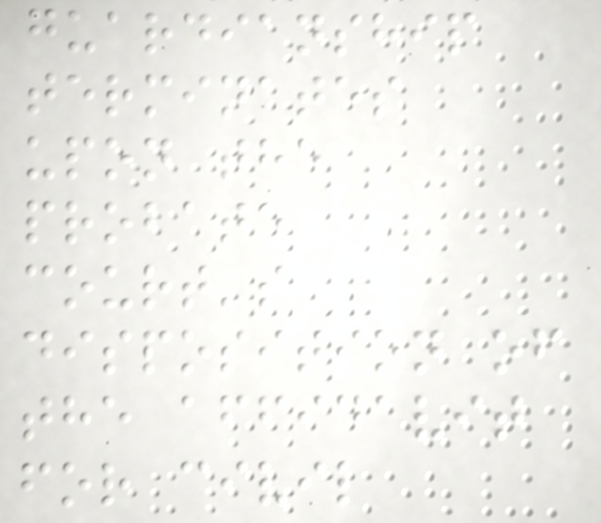guardianship
terminates
upon the
probate
court's
disposition of
the affidavit
for civil
